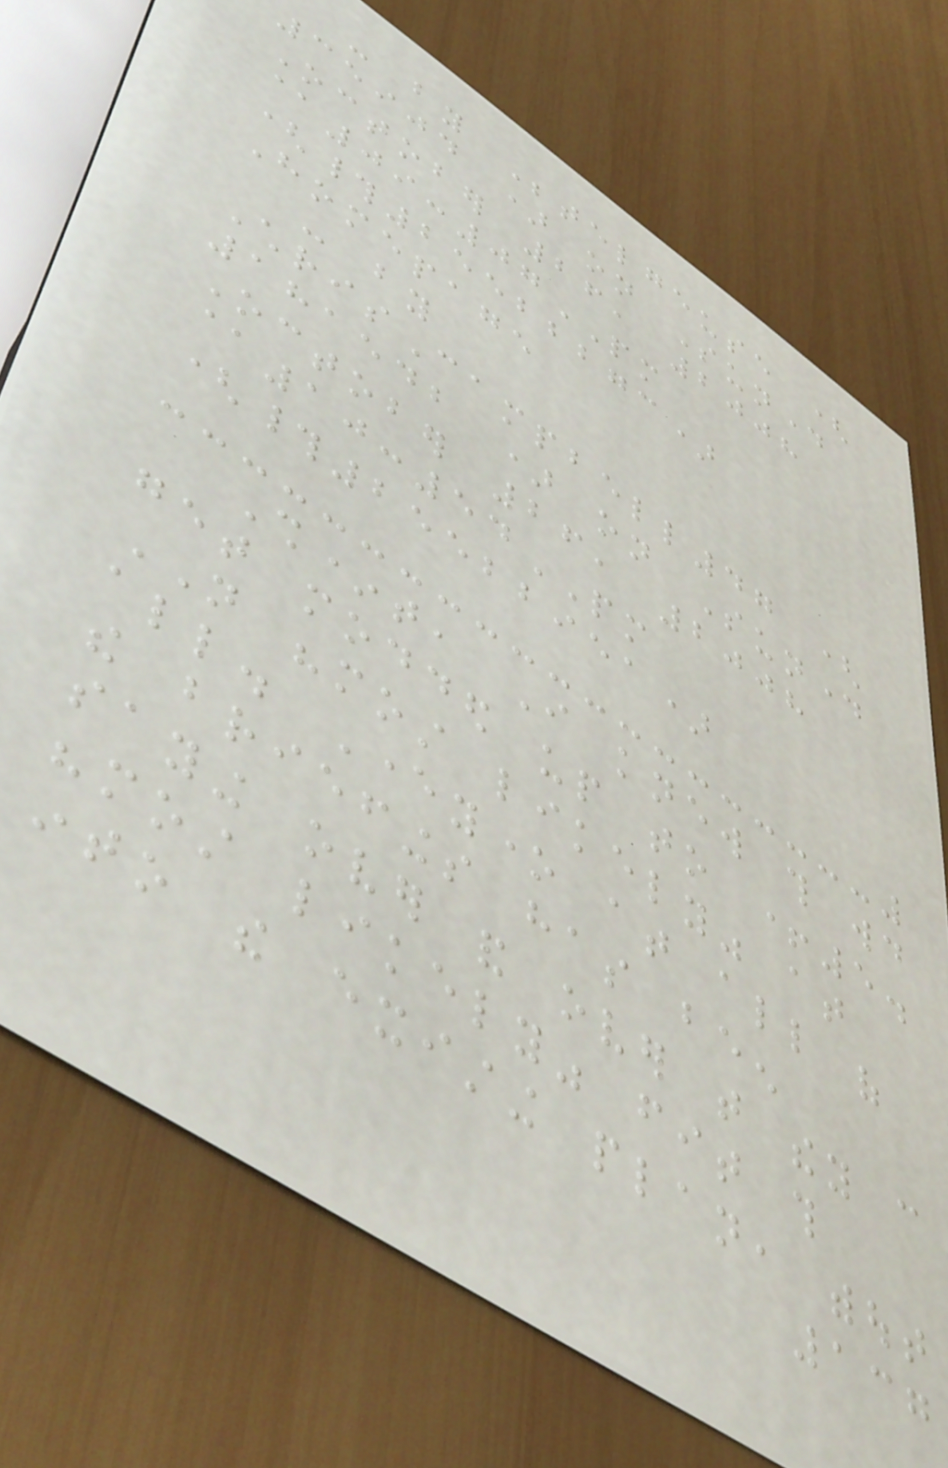- by Betelgeuse (
35904 ) on Sunday
October 26, 2008
@09:07PM
(#25522273)
Homepage
- by
ChrisCampbell47 (
181542 ) on Sunday
October 26, 2008
@10:54PM
(#25522951)
Sh*t, I knew this would
get modded up to +5.
NOT "most likely" at
all. Everyone at all of
the briefings has been
saying over and over that they can
"most likely" fit this
into the existing plan, without
137
